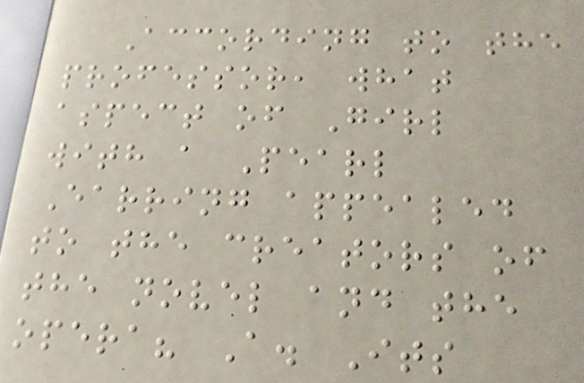According to the
professor, what
aspect of Girl
with a Pearl
Earring appealed
to the creators of
the novel and the
opera? A. Its
